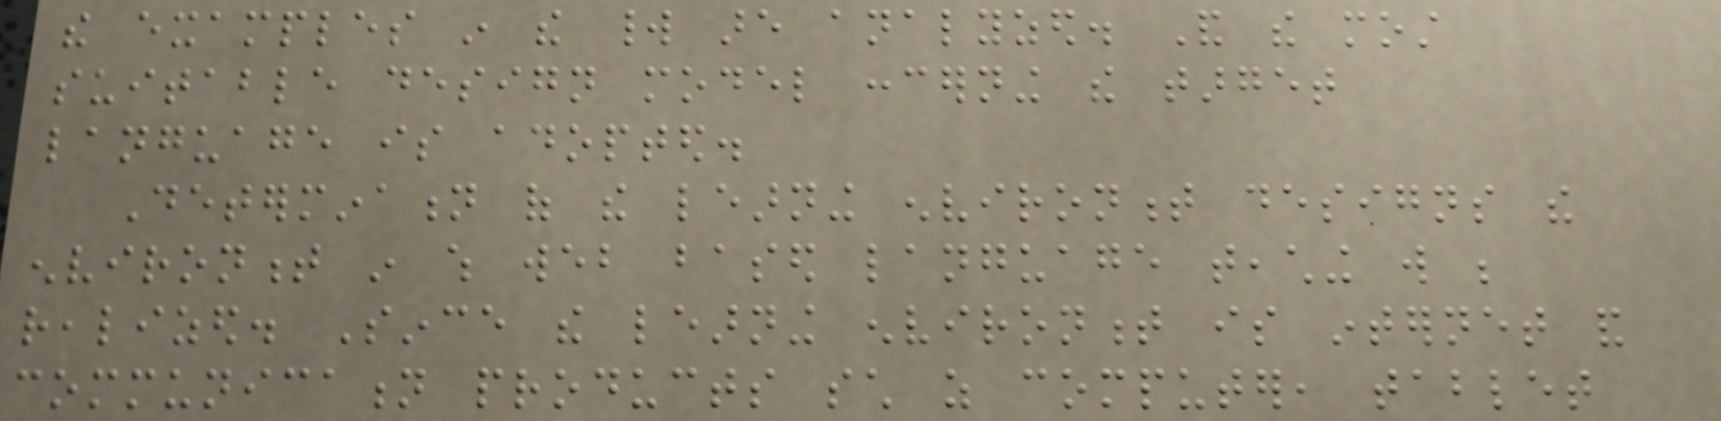the examples in the world are analyzed. And the most
suitable design model concerning the target
language is adopted.
Determination of the learning environment designs the
environment in which web based language teaching will be
realized. Since the learning environment is internet and
communication products such as computer, tablet
